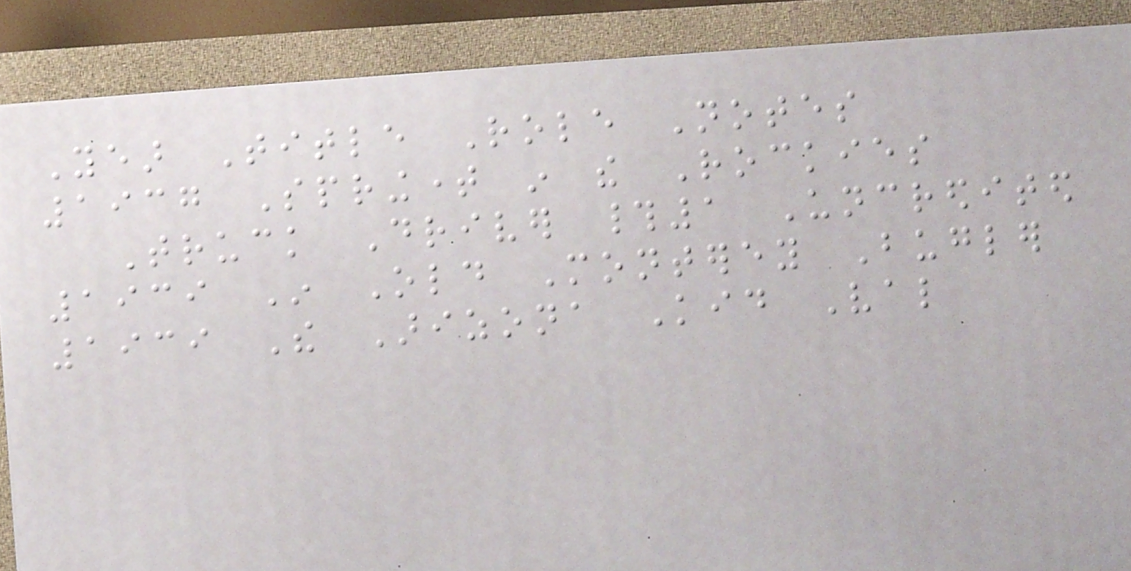Year Title Role Notes
1937 Springtime in the Rockies
Truck Driver #1 Uncredited
1939 In Old Monterey Bugler
1939 The Arizona Kid Val
